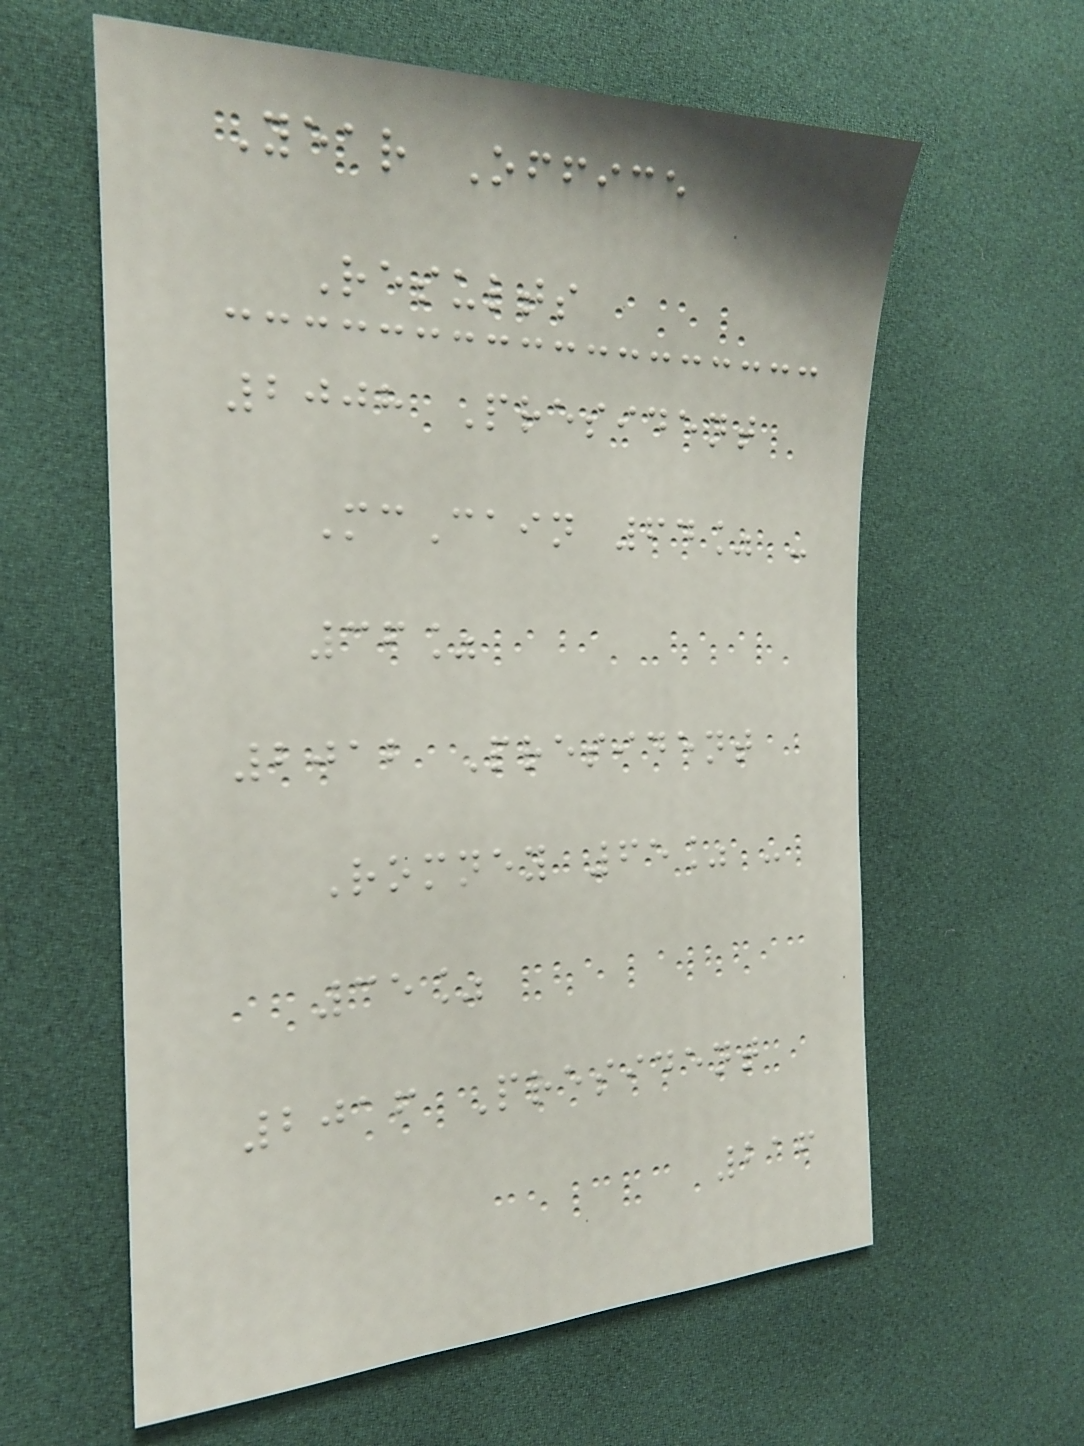Year Office
Results
2008 President
McCain 64% -
36%
2012 President
Romney 65% -
35%
2016 President
216
